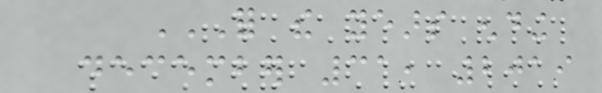FOR THE YEARS ENDING
DECEMBER 31, 2019
